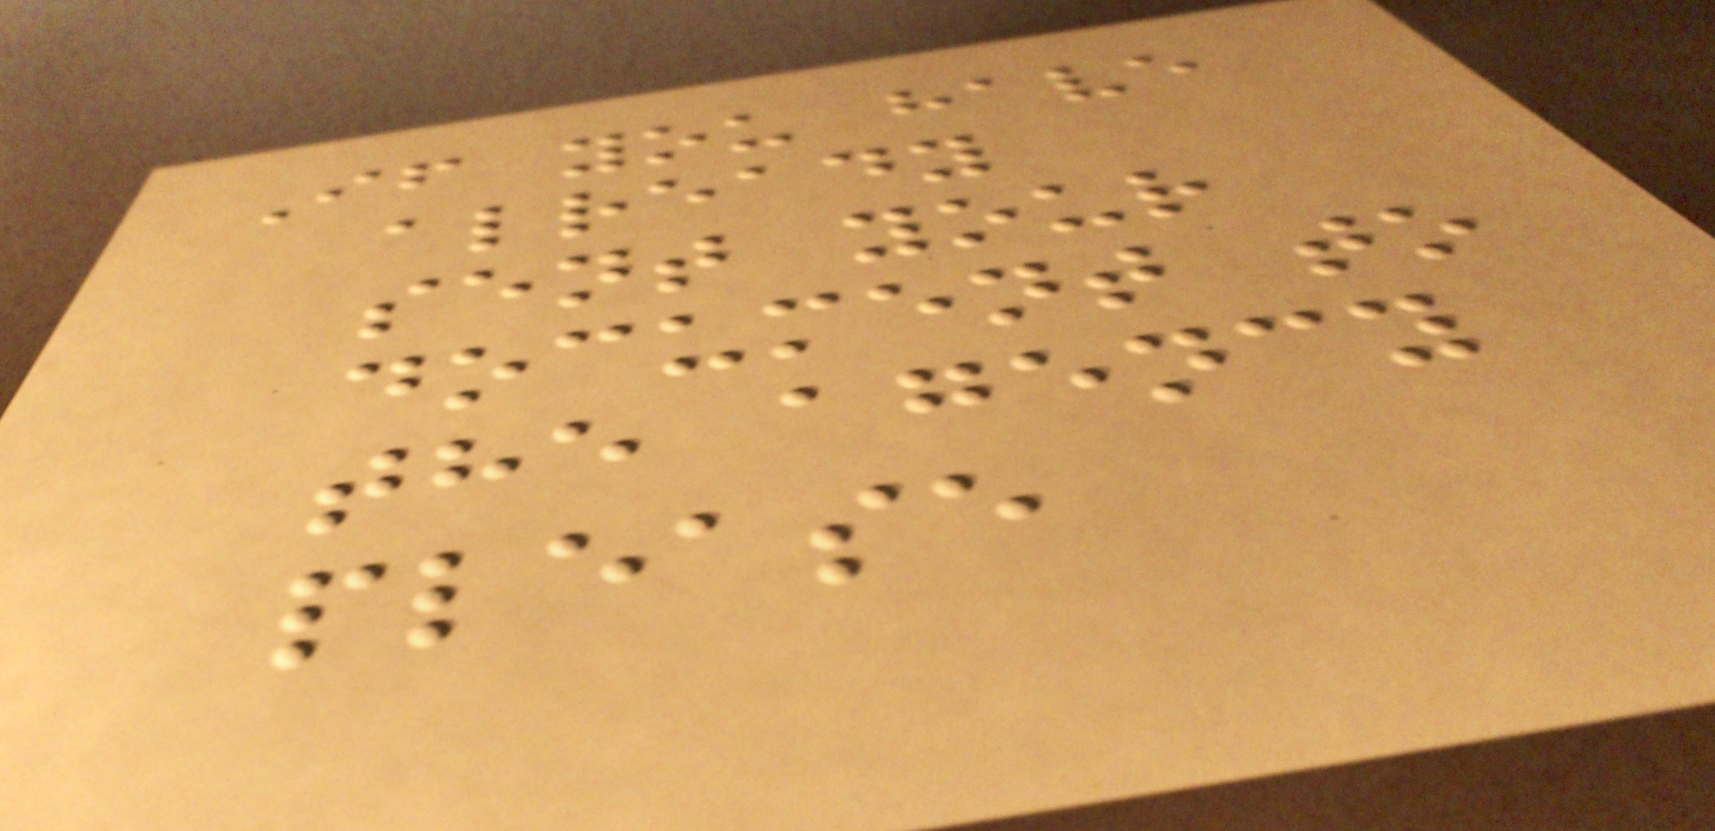If you have
already
sent your
document to
the agency
please
